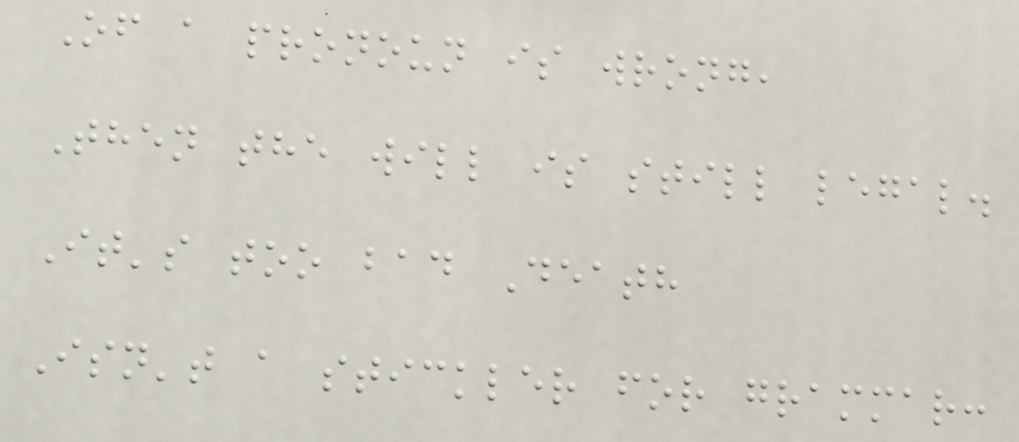Of a pronoun is wrong,
Then the will is still legal.
It's too bad Death
Isn't a stickler for grammar:
